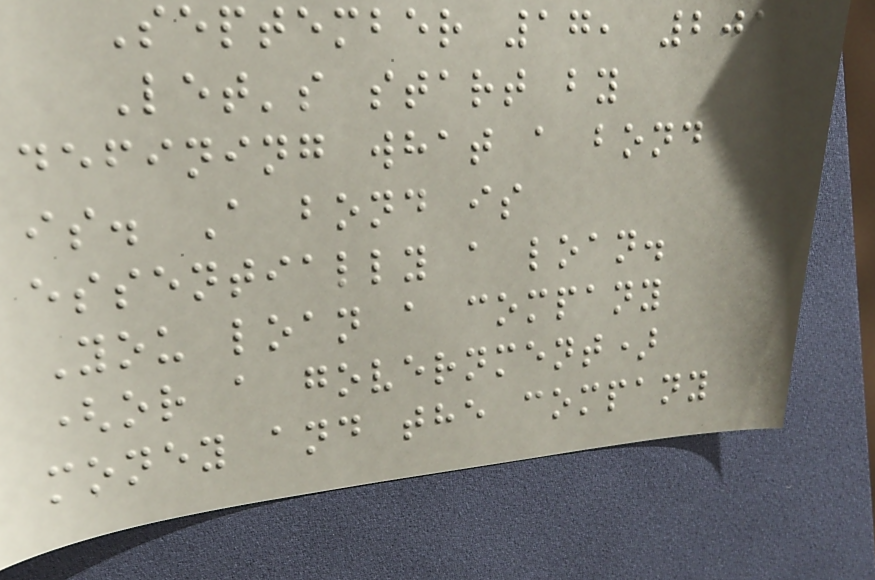September 17, 2013
Let's start by
defining what a bond
is. A bond is
essentially a loan.
You loan a company
(or a government)
money and the company
